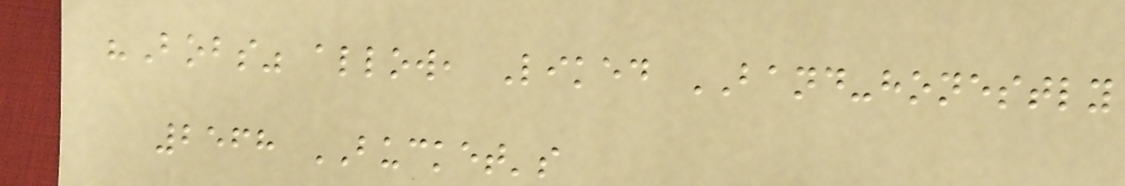"Bobs" allow, Liked BAND-honestly
2568 BUCKET's
